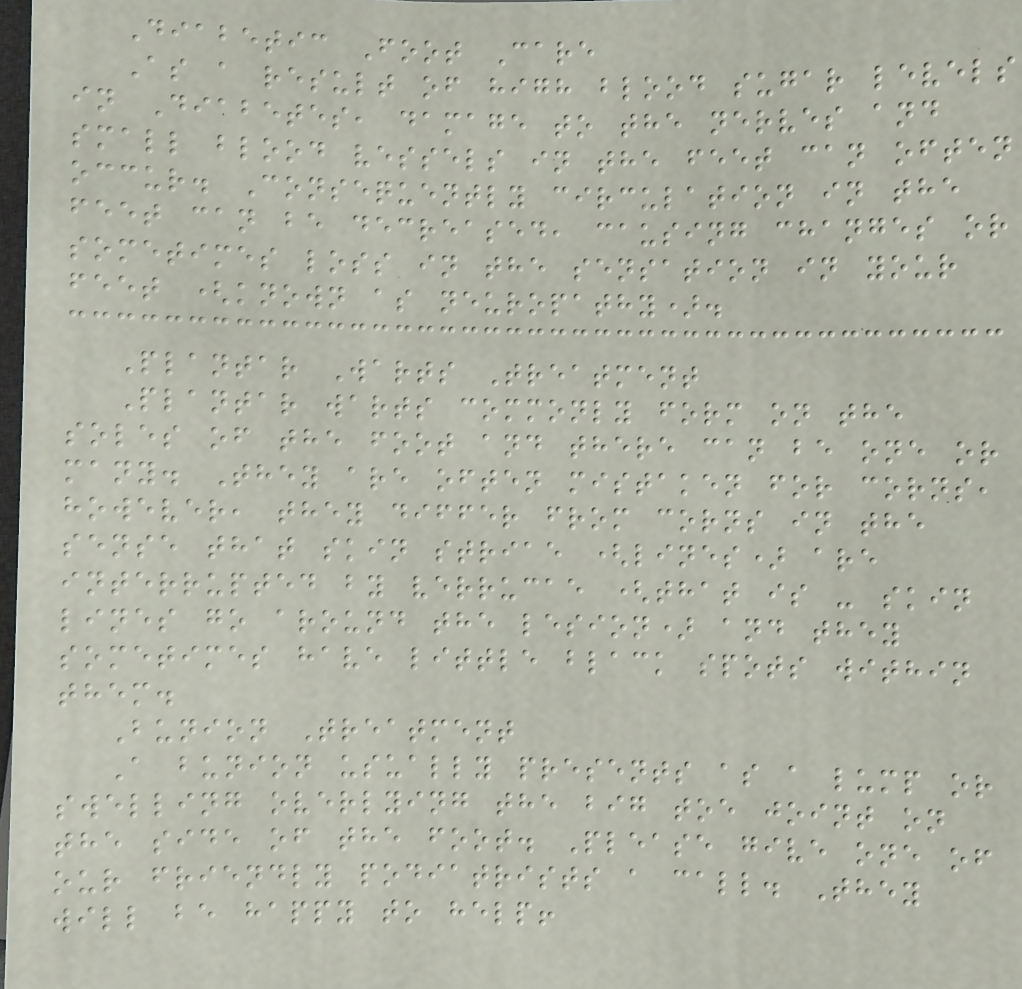Diabetic Foot Care
As a result of high blood sugar levels
in Diabetes, damage to the nerves and
small blood vessels in the feet can often
occur. Consequently circulation in the
feet can be decreased, causing changes or
sometimes loss in the sensation in your
feet (known as neuropathy).
Plantar Warts Treatment
Plantar warts commonly form on the
soles of the foot and there can be one or
many. They are often mistaken for corns,
however, they differ from corns in the
sense that skin striae (lines) are
interrupted by verrucae (that is - skin
lines go around the lesion) and they
sometimes have little black spots within
them.
Bunion Treatment
A bunion usually presents as a lump or
swelling overlying the big toe joint on
the side of the foot. Please give one of
our friendly podiatrists a call. They
will be happy to help!
